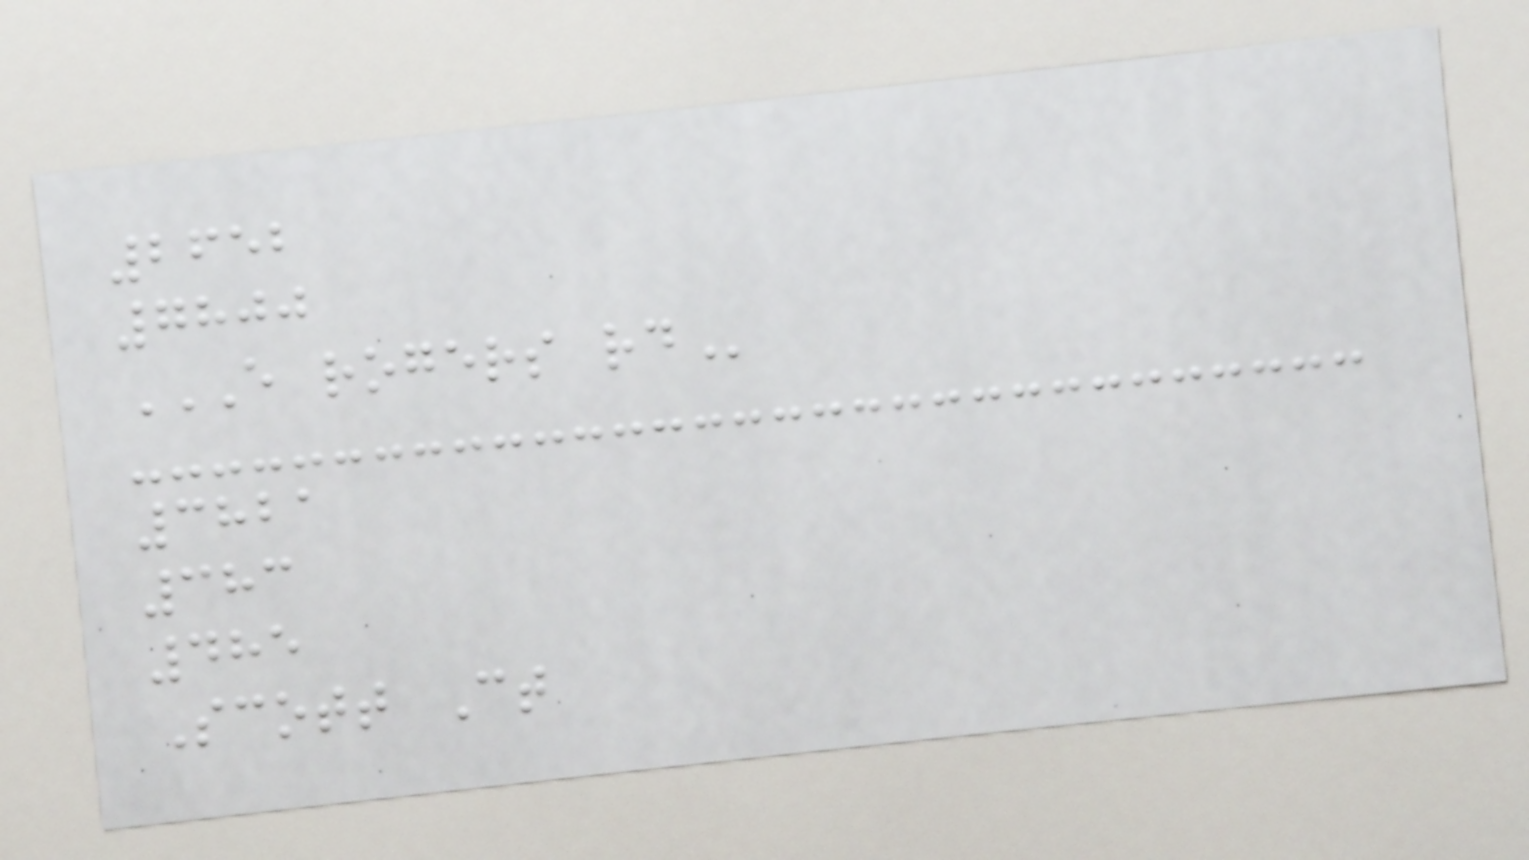2652
7800
E ROGERS RD
3821
383
485
Scott Ct
